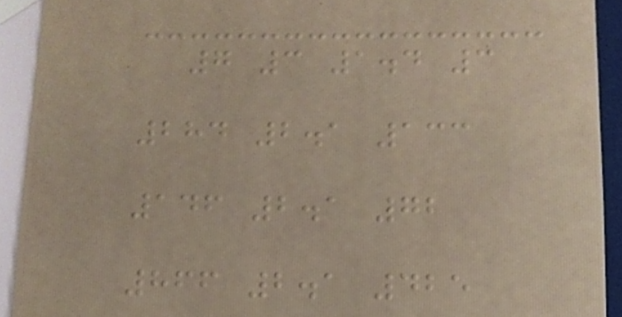7 3 1.4 3
284 2.1 133
146 2.1 72
866 2.1 425
